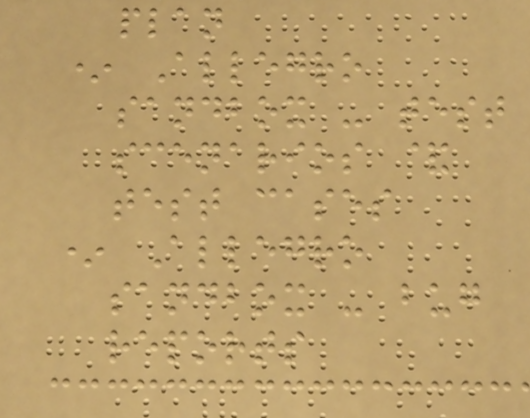plan
* Allegro
sandbox - test
scenarios &
test cases
* Allegro
sandbox - bug
reports
